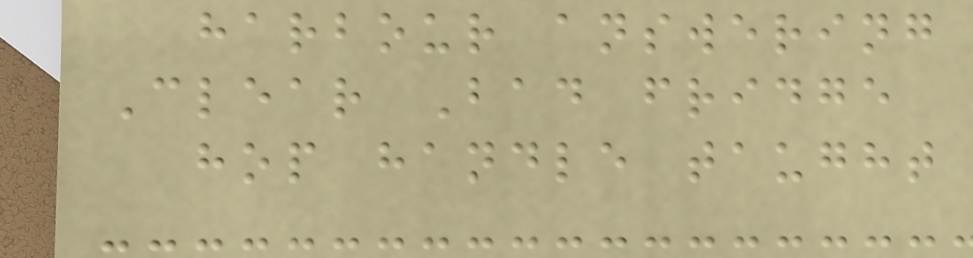harbour answering
Clear Bad fridge
hop handle taught
